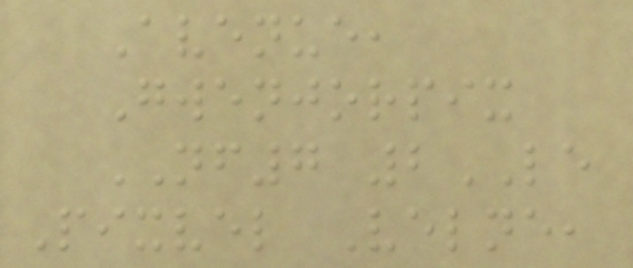Avenue,
Gwenjorpix
NF7 2LE
Pixvel Velne,
